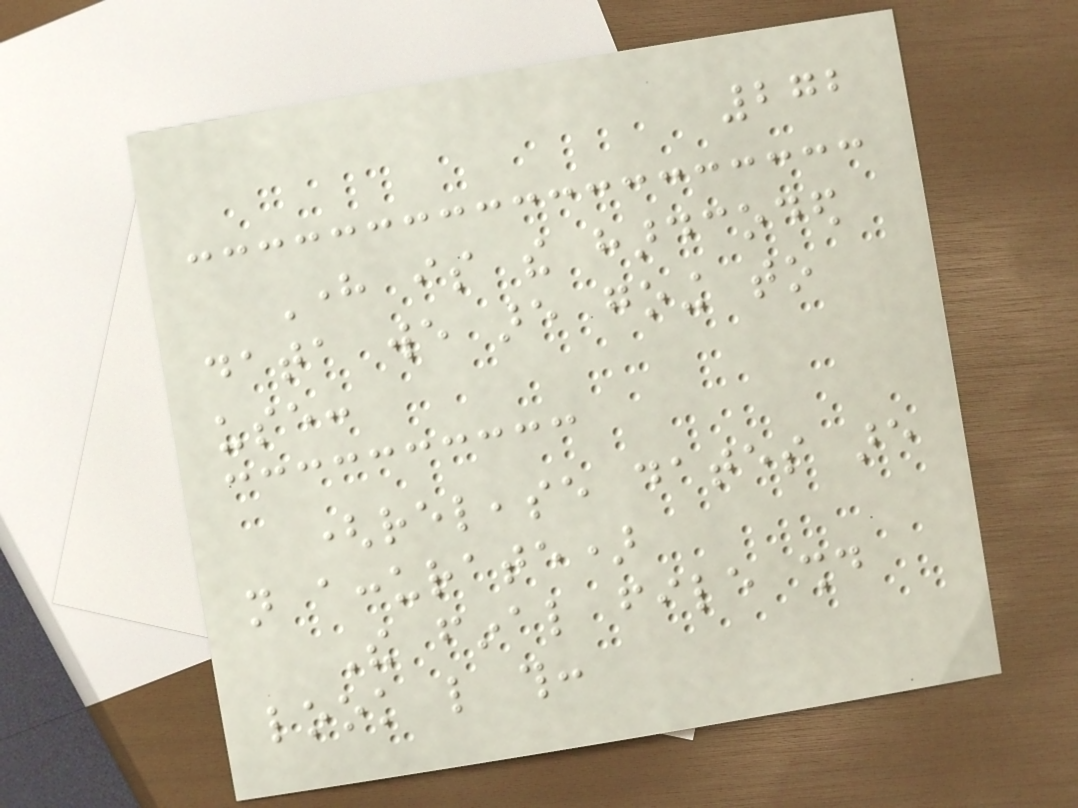272
Here is the hardcoded
data we are going to
use:
(release dates are
not accurate)
The final file should
look like this:
